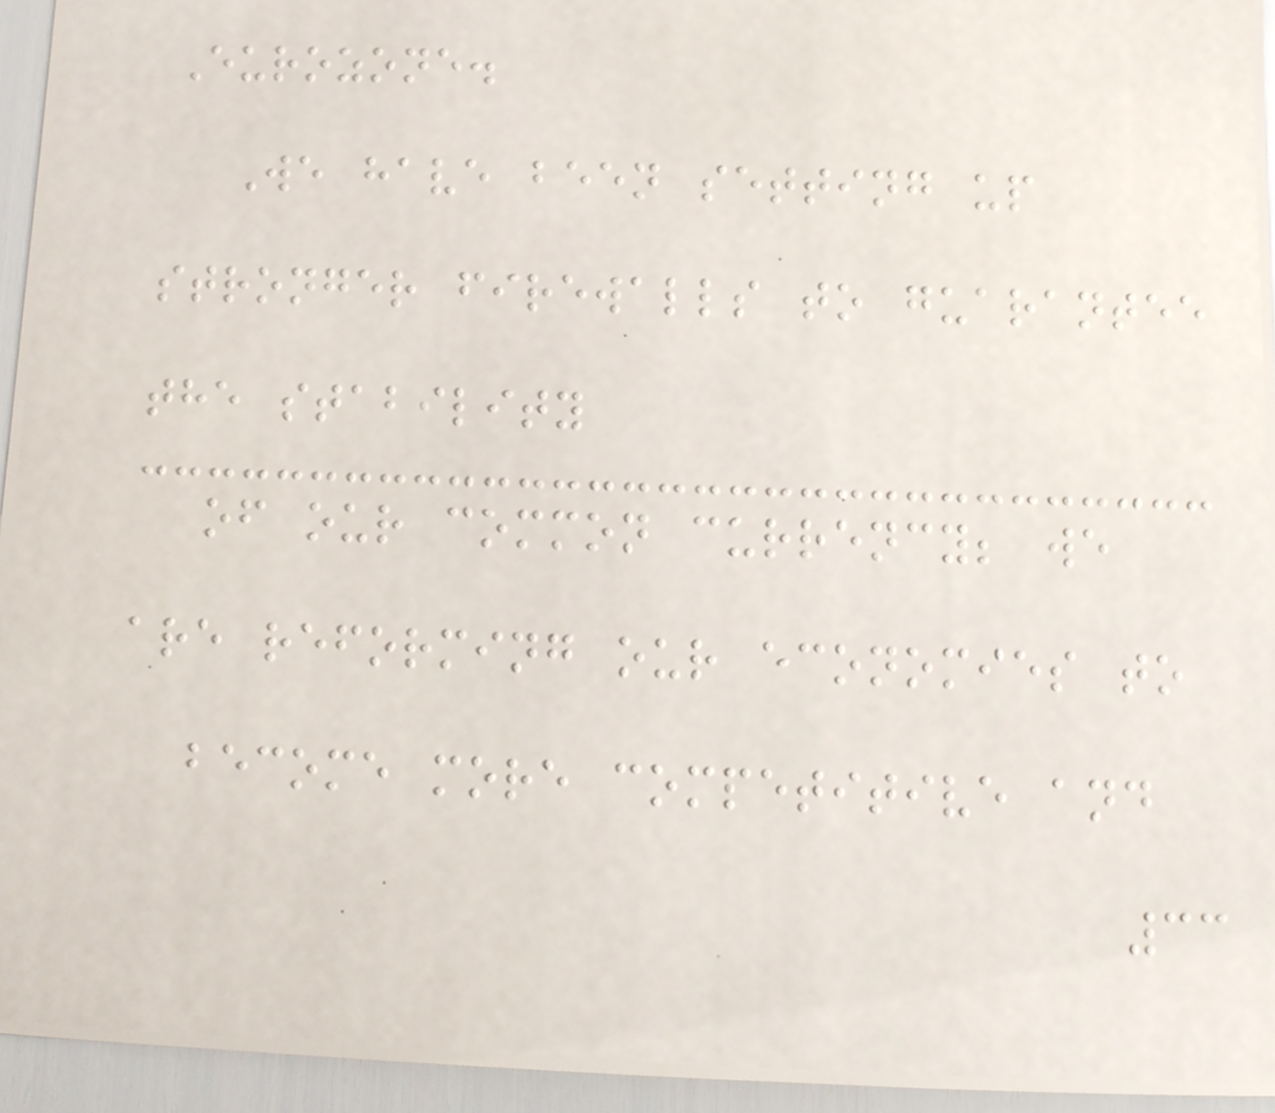Eurozone.
We have been setting up
stronger firewalls to guarantee
the stability
of our common currency; we
are reforming our economies to
become more competitive and
33
